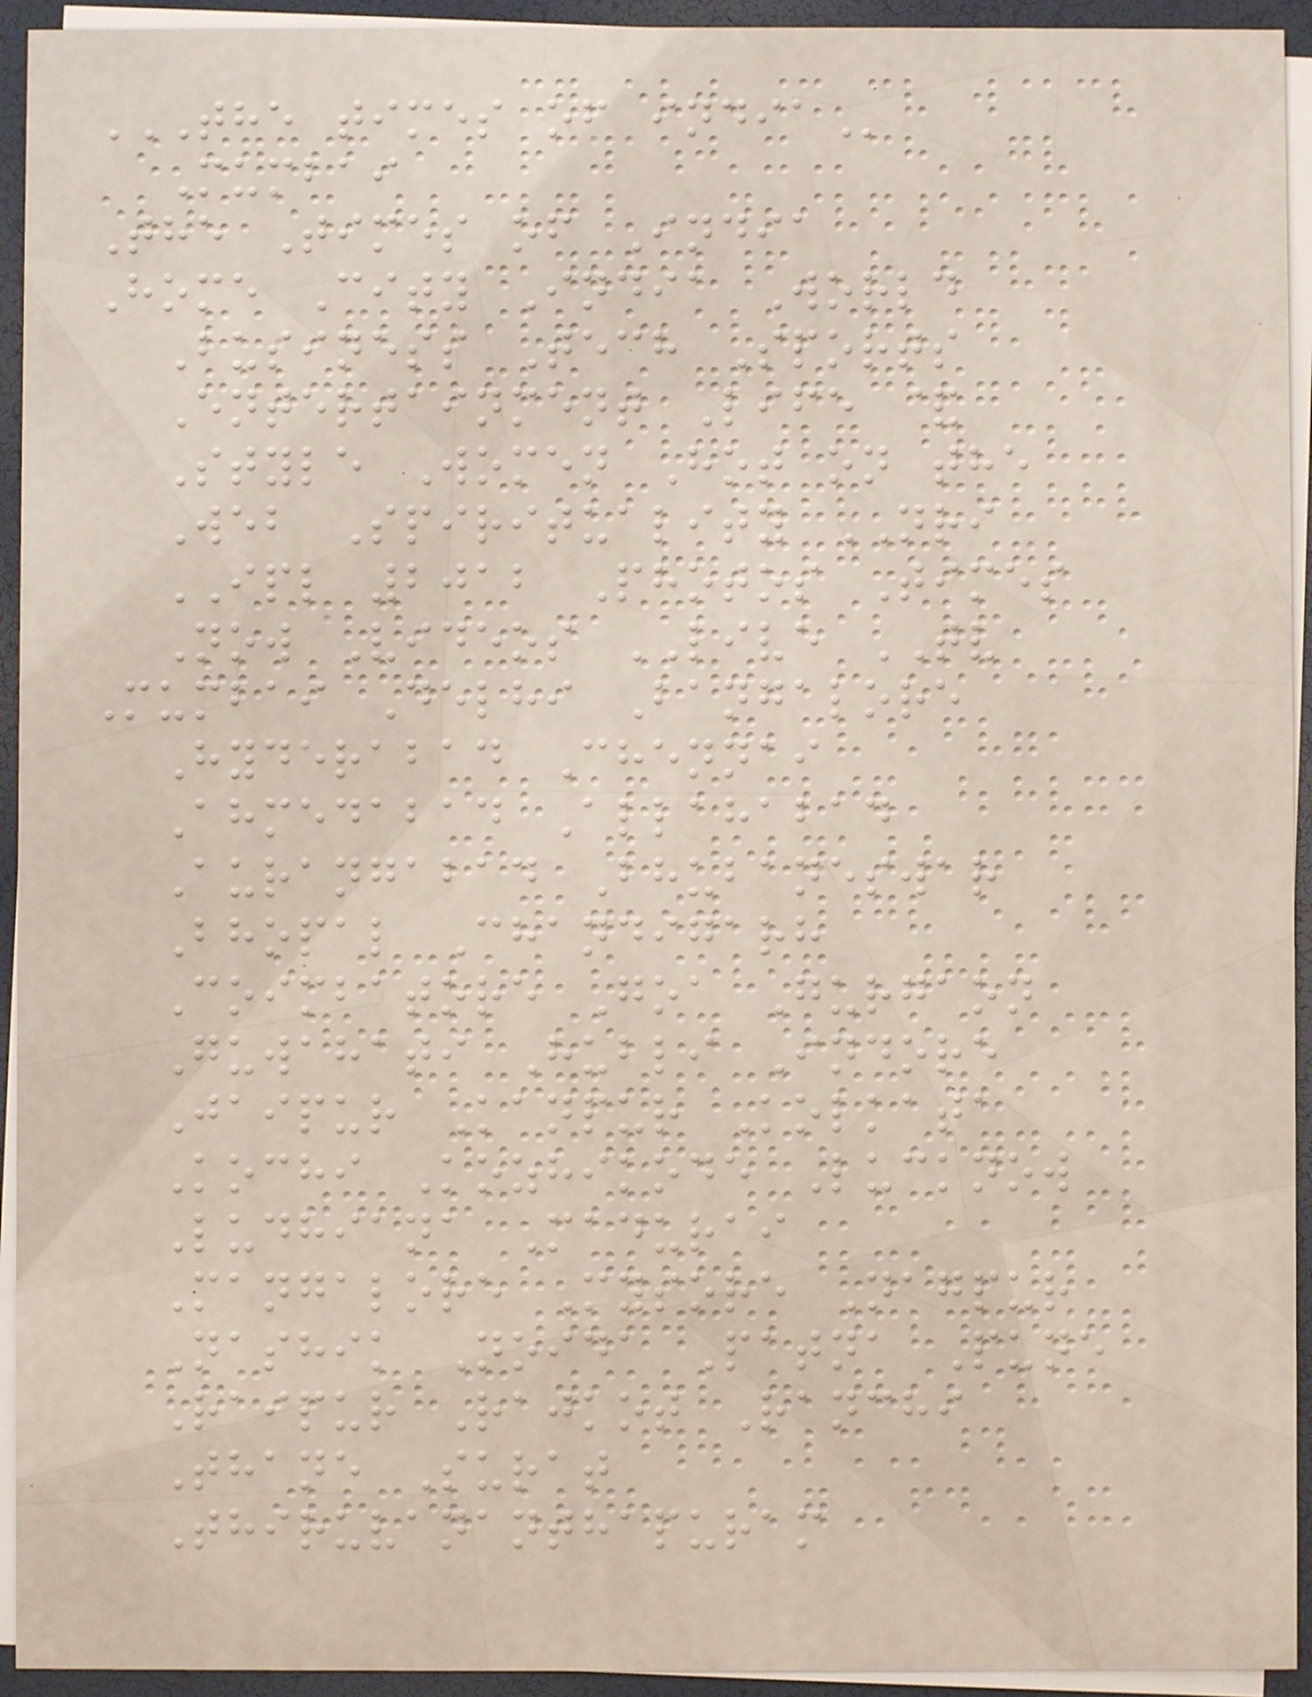THE TIMES OF INDIA
Mumbai
The Times of India
Home City India World
Business Tech Sports
Entertainment Life &
Style Women Hot on the
Web Spirituality NRI
IPL 2012 Photos Times
Now Videos LIVE TV
Mumbai Delhi Bangalore
Hyderabad Chennai
Ahmedabad Allahabad
Aurangabad Bhubaneswar
Bhopal Chandigarh
Coimbatore Goa Gurgaon
Guwahati Hubli Indore
Jaipur Kanpur Kolkata
Kochi Kozhikode Lucknow
Ludhiana Madurai
Mangalore Mysore Nagpur
Nashik Noida Patna Pune
Raipur Rajkot Ranchi
Thane Surat
Thiruvananthapuram
